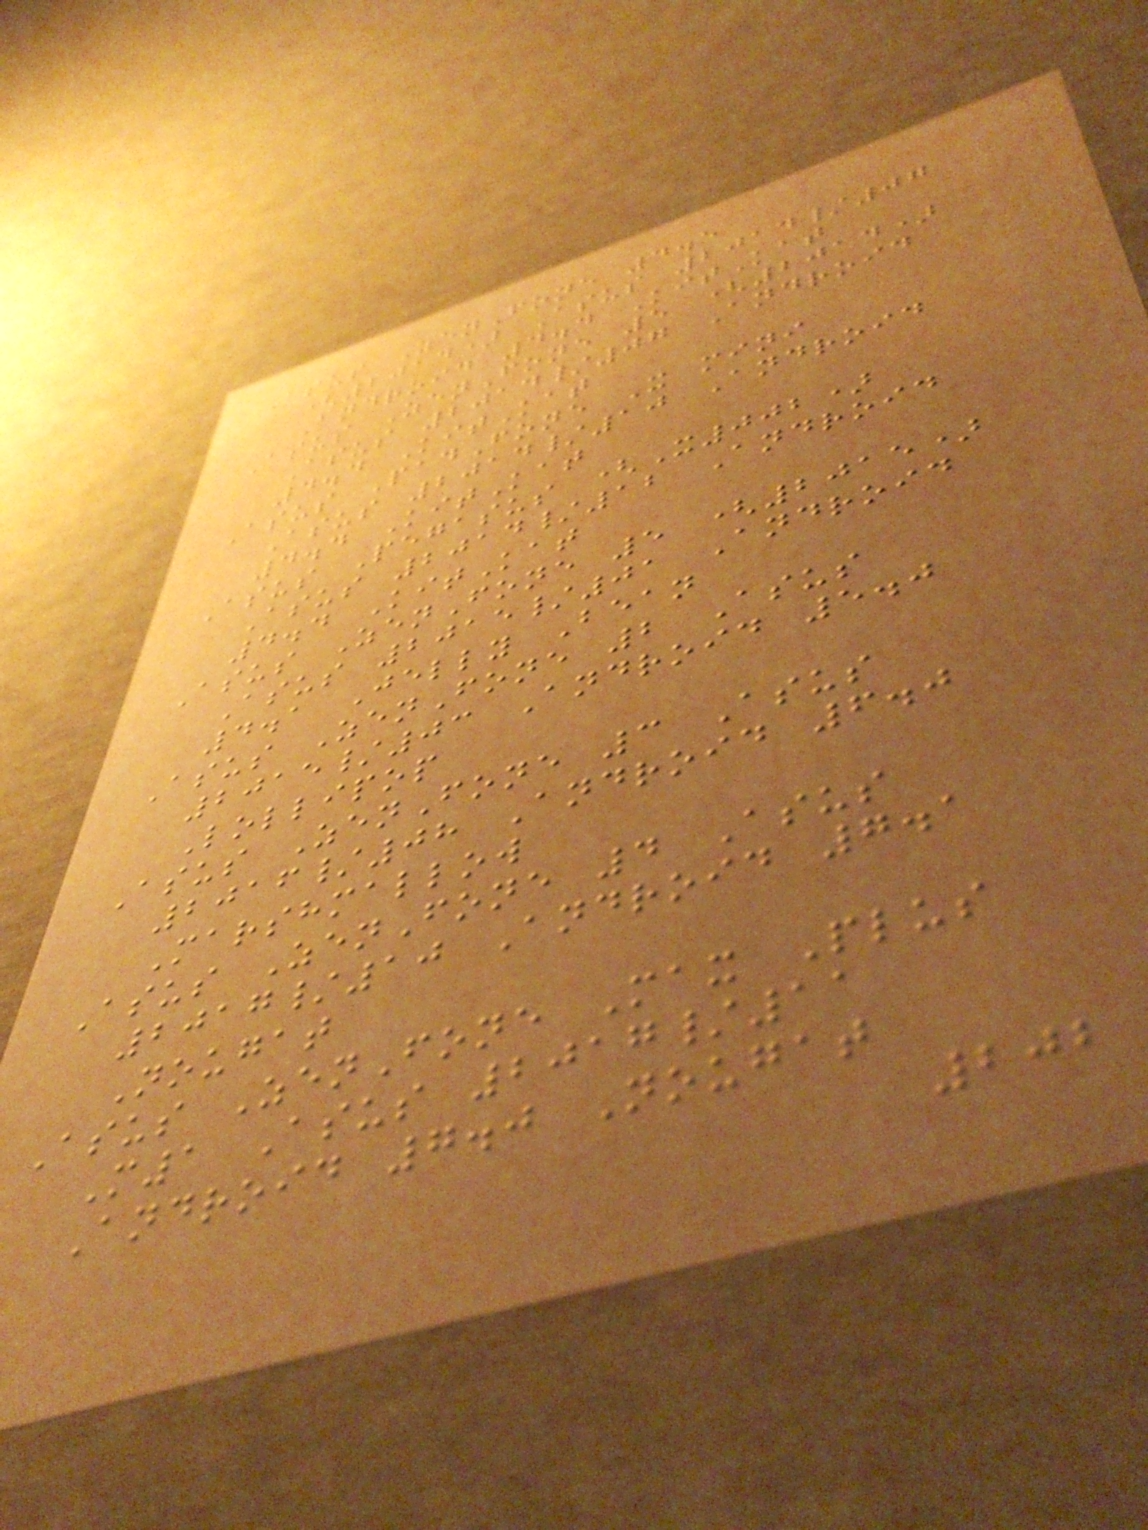Asus ZenFone 4.5
(2014) Asus 2014/07
Android 4.4 KitKat
Asus ZenFone 5 (2014)
Asus 2014/07 Android
4.4 KitKat
Asus PadFone X mini
Asus 2014/10 Android
4.4 KitKat
Asus Pegasus (X002)
Asus 2014/12 Android
4.4 KitKat
Asus ZenFone 5 (2015)
Asus 2015/01 Android
4.1 Jelly Bean
Asus ZenFone 2 Asus
2015/03 Android 5.0
Lollipop
Asus ZenFone 3 Asus
2016/08 Android 6.0
Marshmallow
Asus ZenFone 4 Asus
2017/10 Android 7.1
Nougat
Asus ZenFone Max Plus
M1 Asus 2017/11
Android 7.0 Nougat
202
